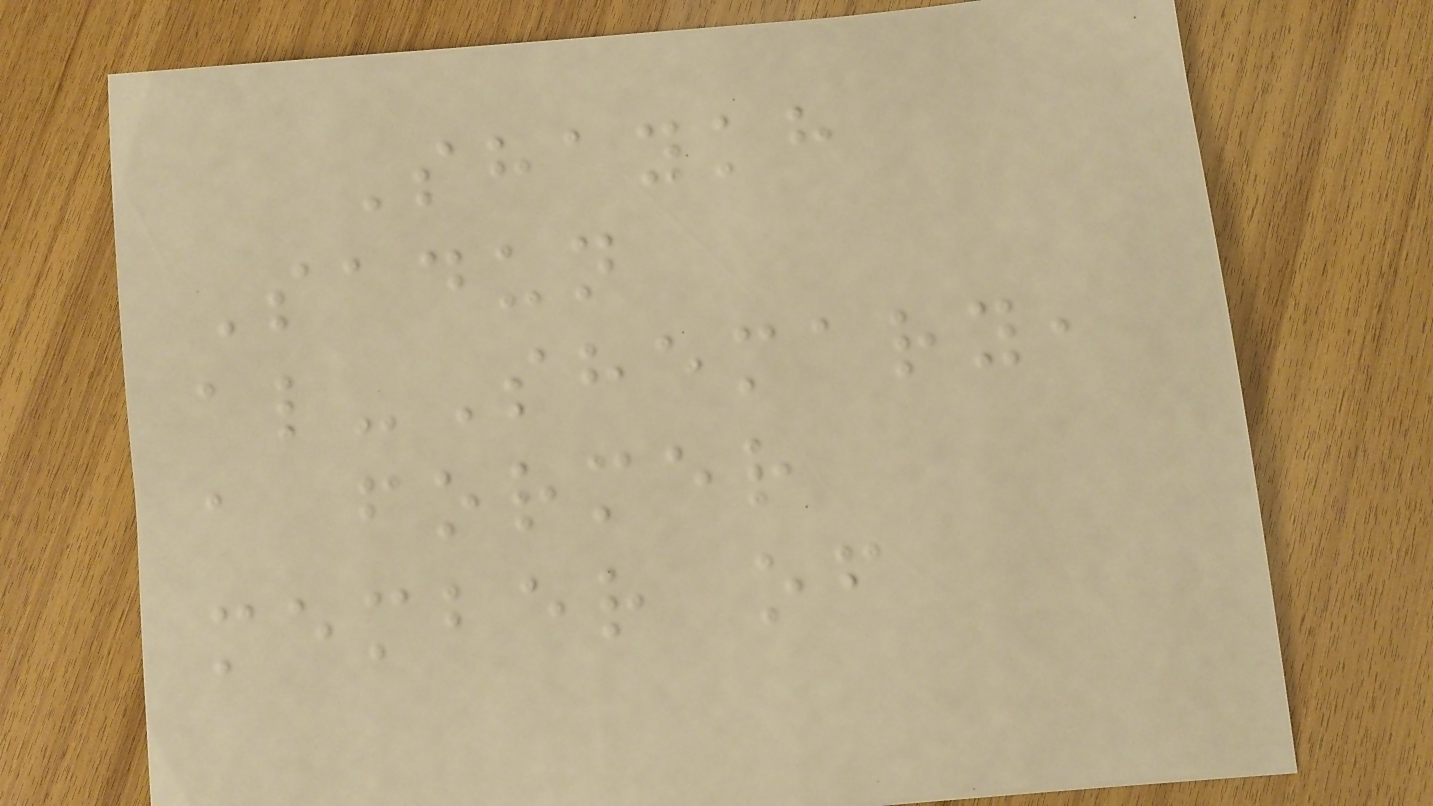Shaykh
Sadun
al-Shemary,
a former
member of
